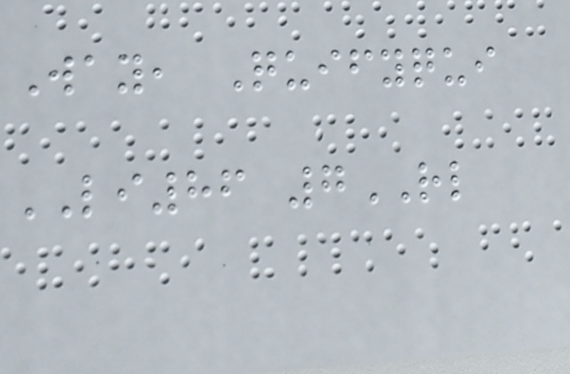Way, Quifyqui
LI86 7RL
